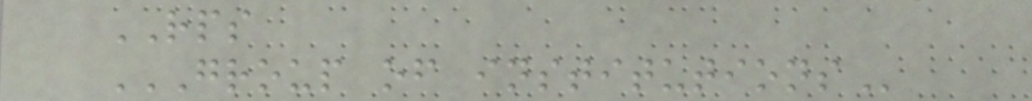RPS
GROUP OF INSTITUTIONS
